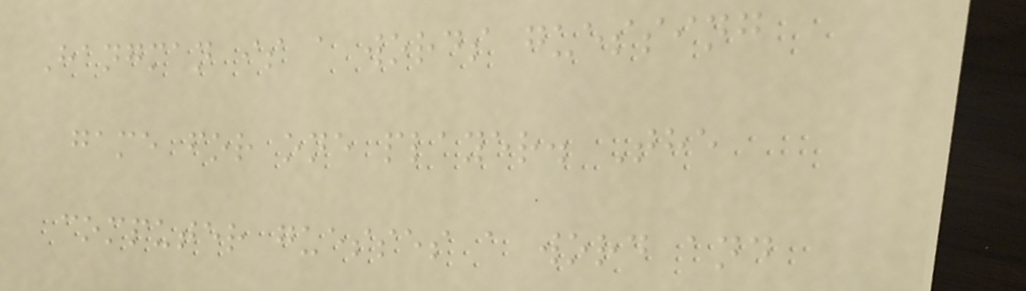Hangman is a words guessing
game for one player. The
computer guesses a word and
